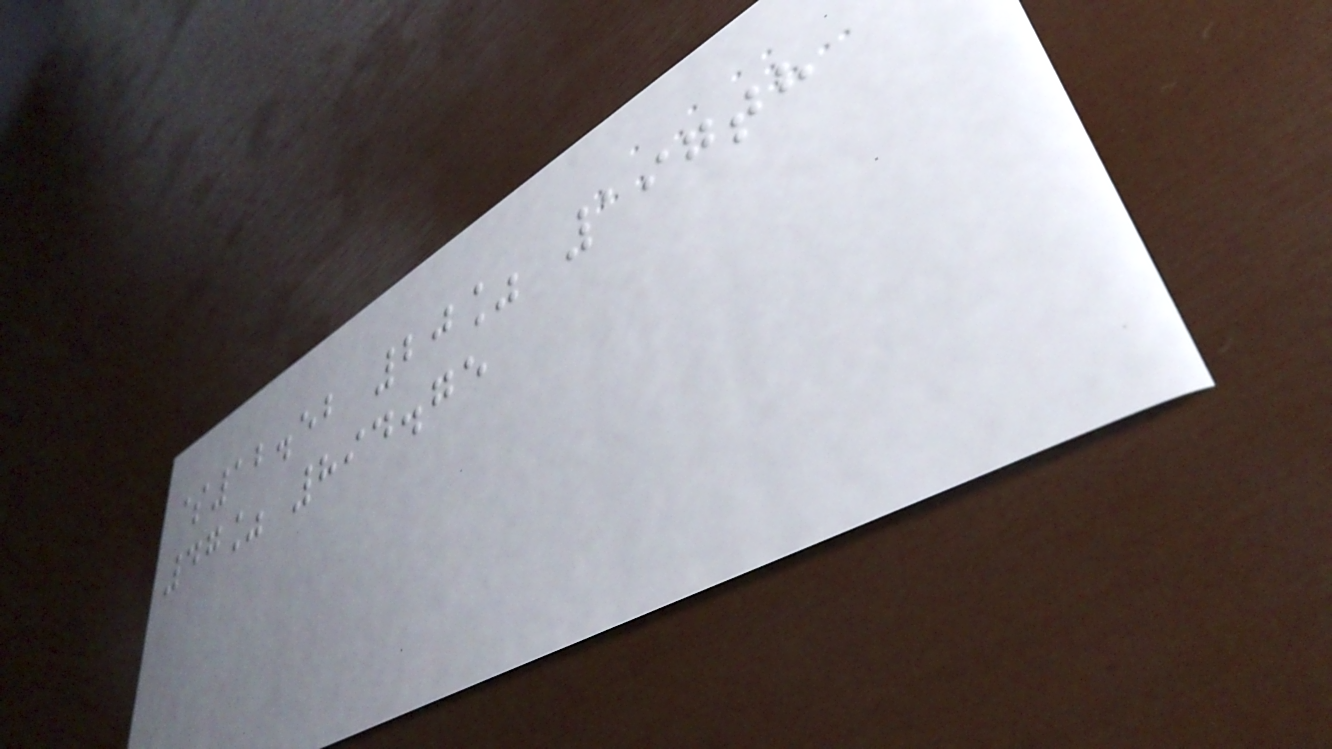$12.52 20% 197th
47% 894.75
